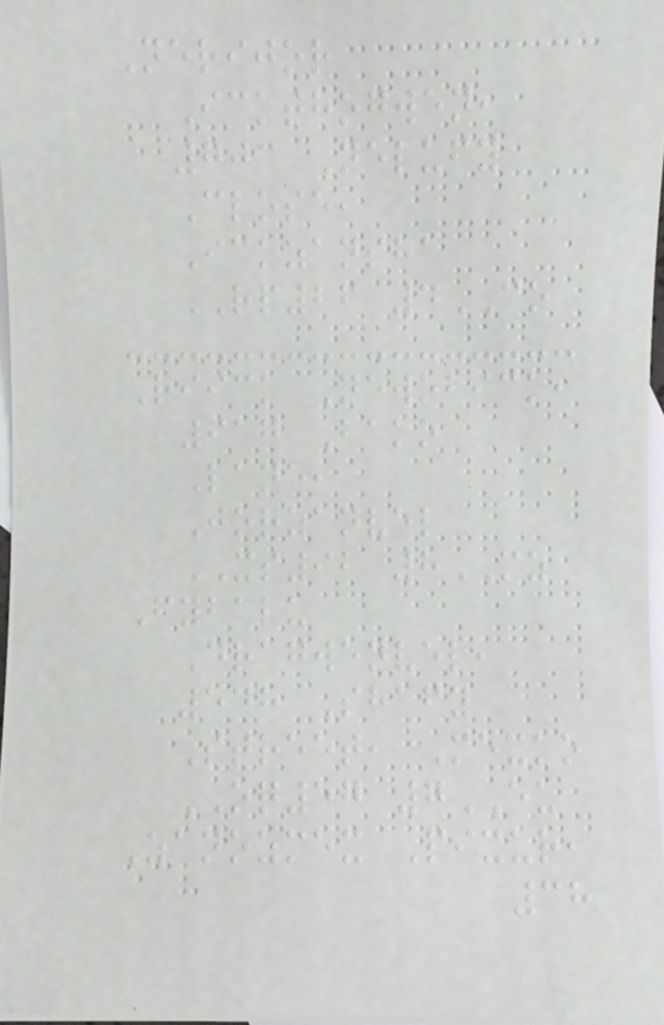Nerijor
Ickthogwen,
703 Nelufy
Close,
Ickzansha
RP26 4CO
Riick Newobick,
917 Bako
Lane,
Jorzanvel
XS92 8MZ
Fybalu
Dragwenvel,
548 Shafy
Street, Mexko
OQ57 7EU
Zanozmex Pixur,
38
